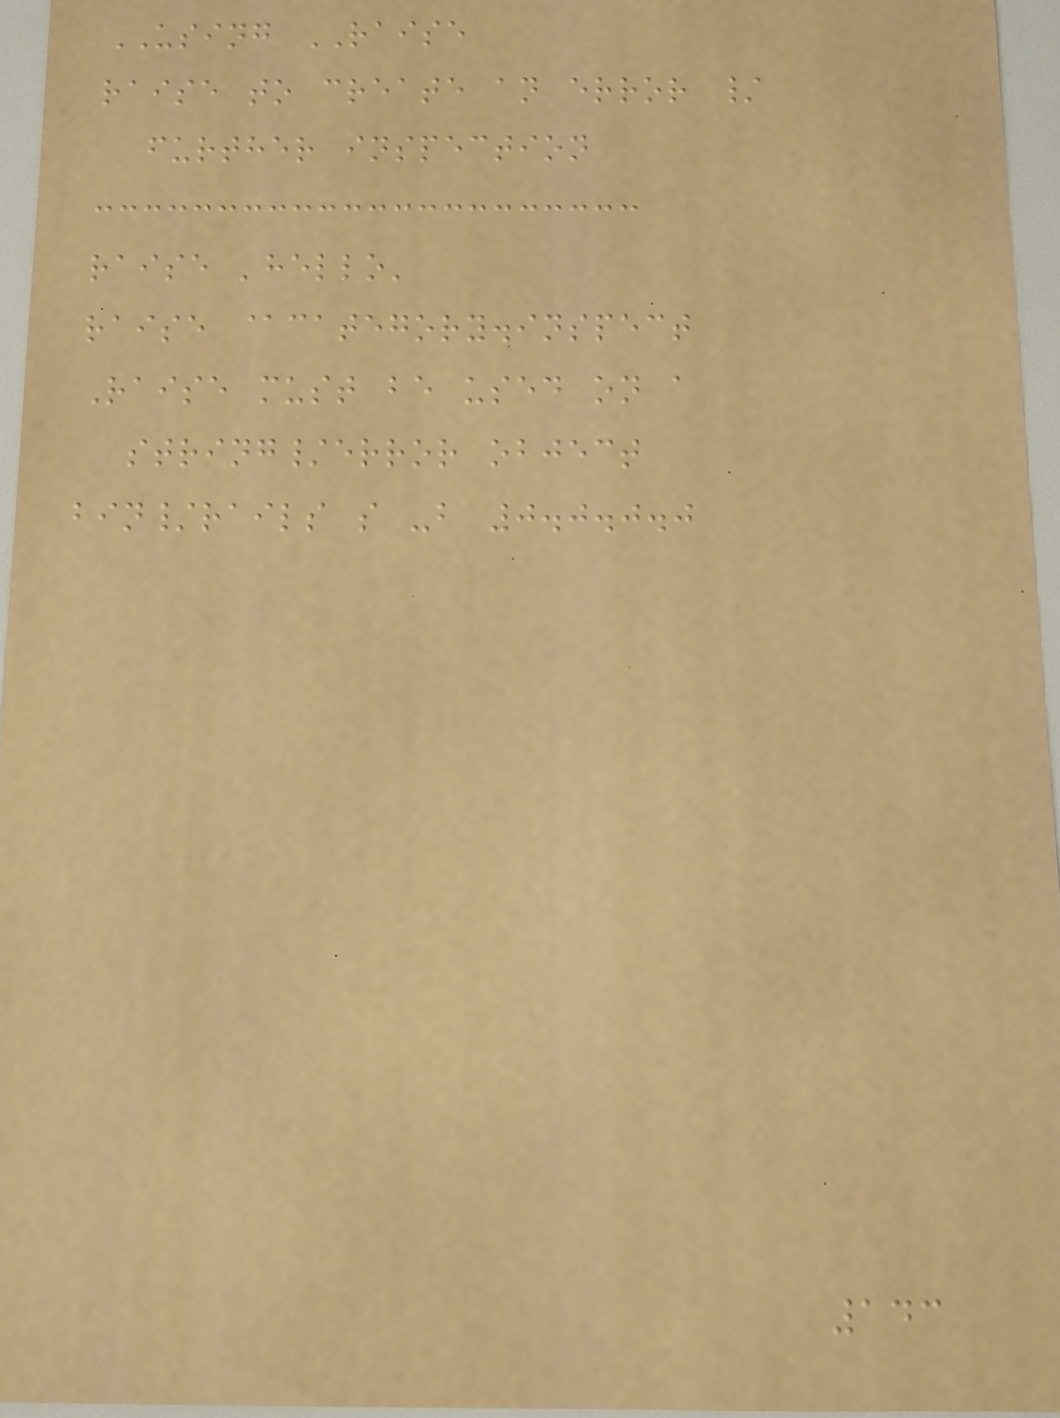USING RAISE
raise to create an error /
further inspection
raise 'hello'
raise @category.inspect
Raise must be used on a
string/error object
bin/rails s -b 0.0.0.0
143
